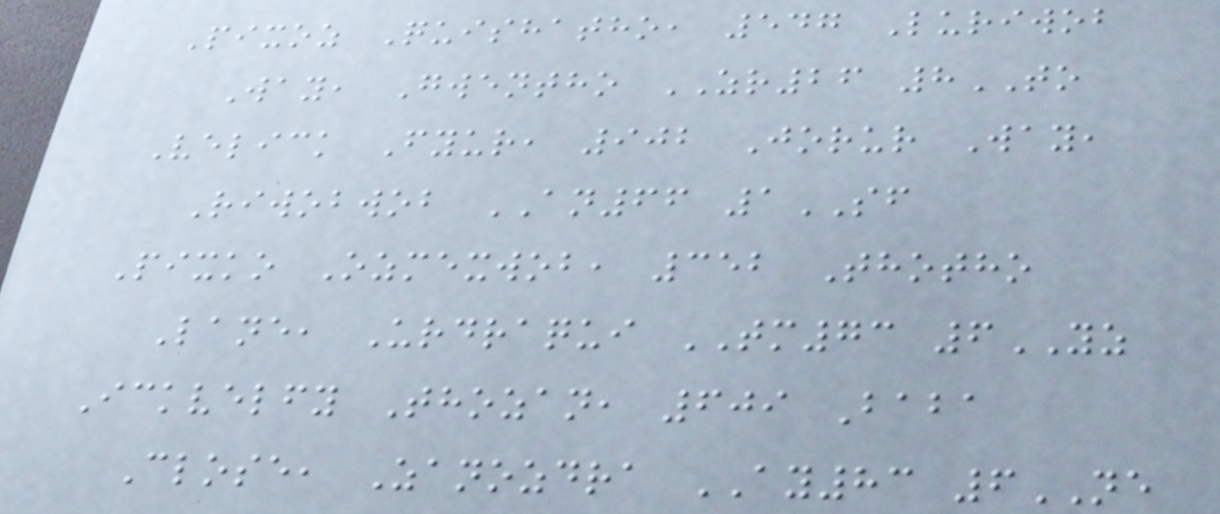Pixoz Quishatho, 547 Luriwob
Way, Gwentho ZR26 8TO
Velick Fyur, 902 Jorur Way,
Riwobwob AN66 1SF
Pixko Ozmexwob, 352 Thotho
Lane, Urdraqui TM73 6YZ
Ickvelfy Thozan, 609 Baba
Close, Zanozdra AY83 6NE
